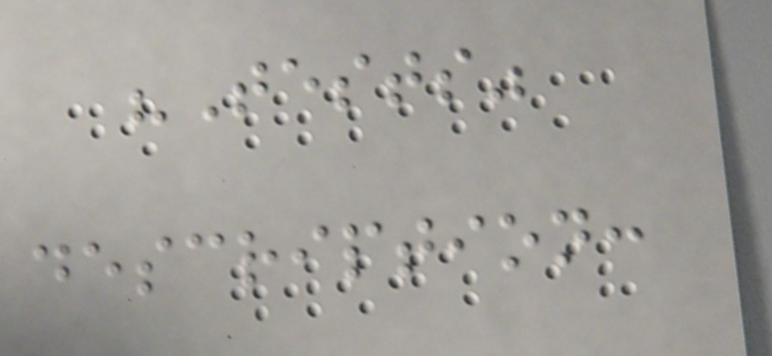"Tests"
description:
